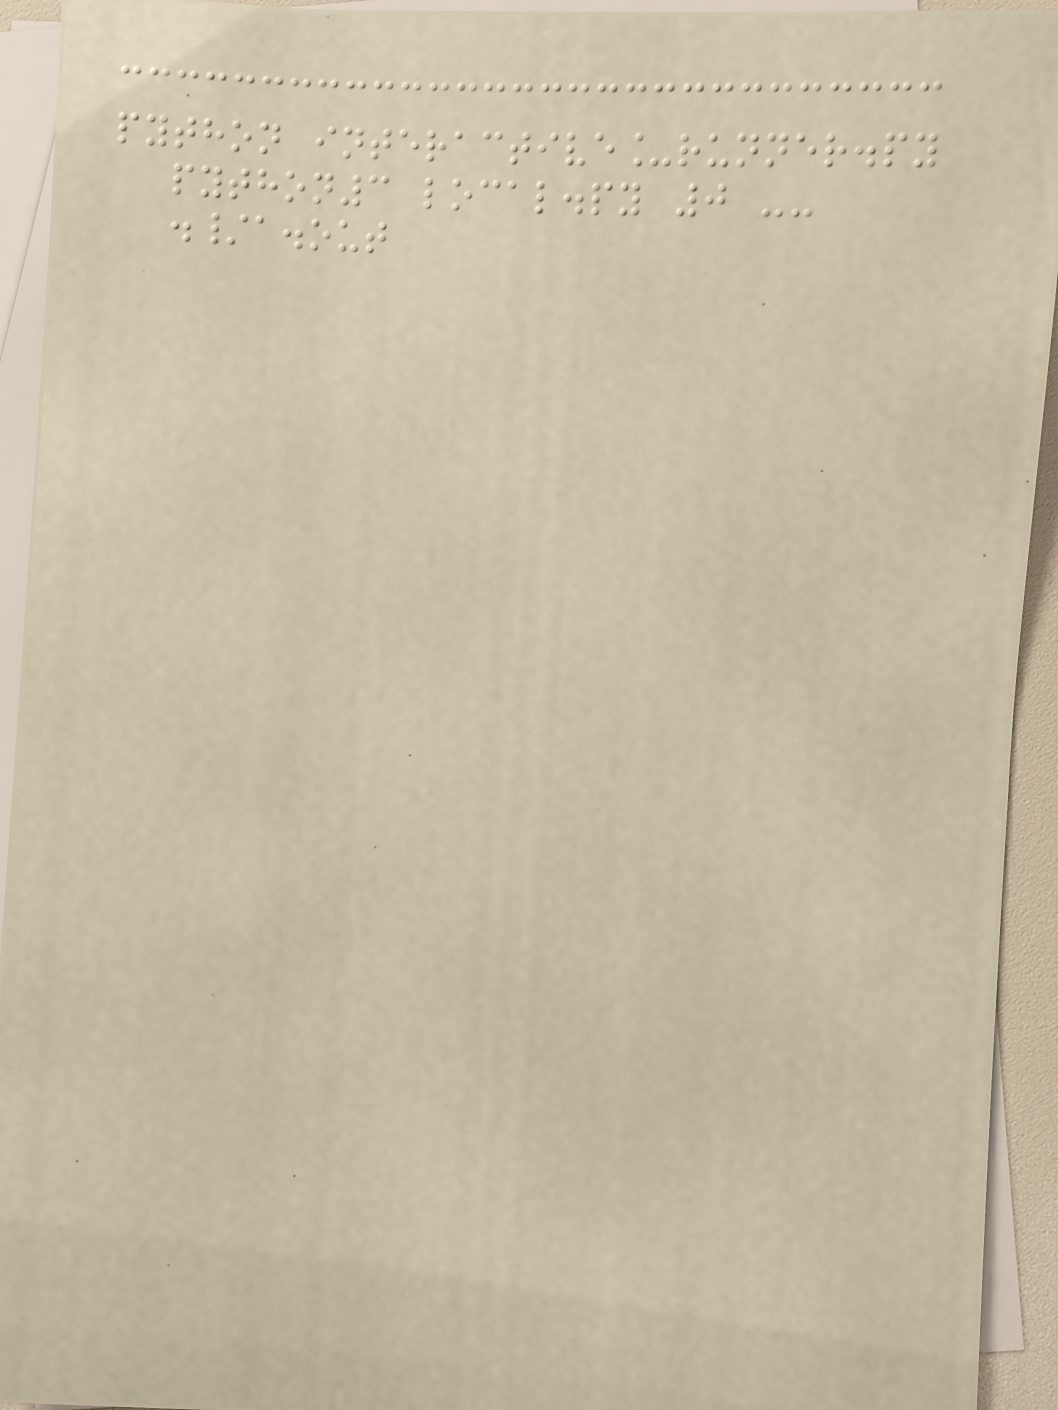python interactive_runner.py
python3 local.py 0 --
./a.out
